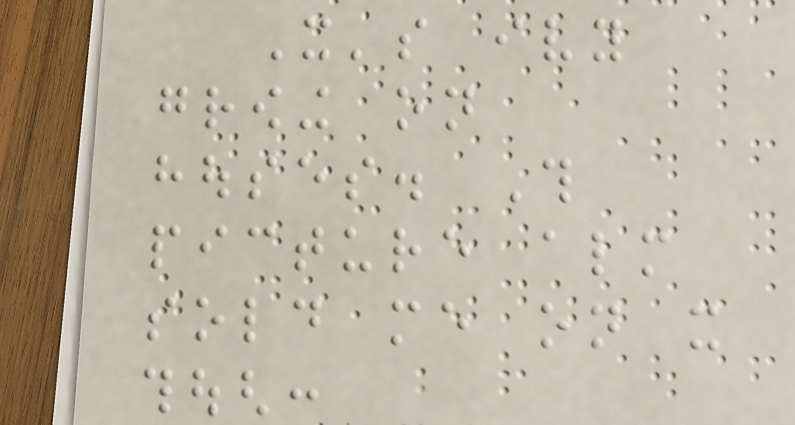It's ivy
growing on
houses. This
picture almost
sold me on it
though:
